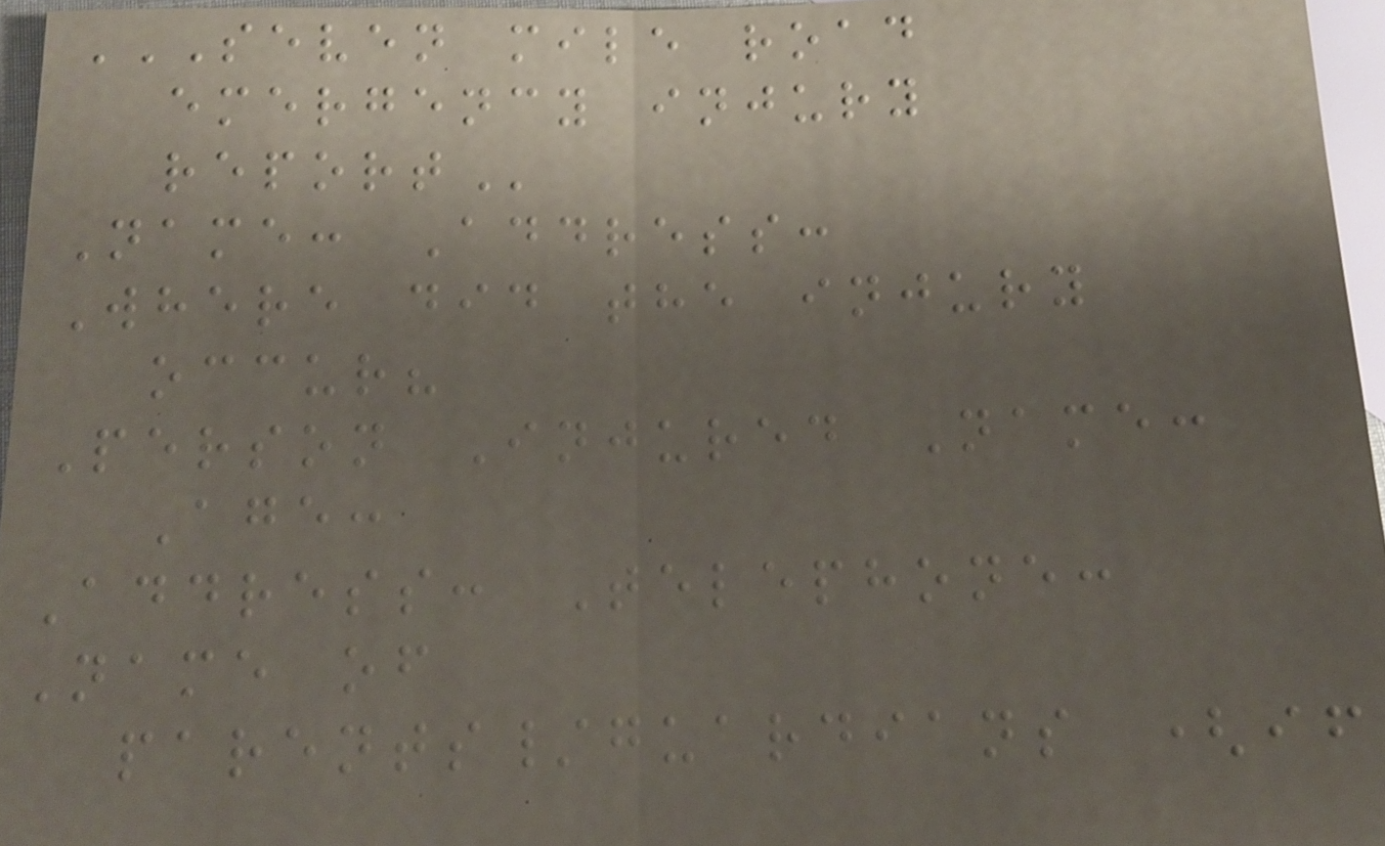SEVEN MILE ROAD
EMERGENCY INJURY
REPORT
Name: Address:
Where did the injury
occur?
Person Injured Name:
Age:
Address: Telephone:
Name of
parents/guardians (if
